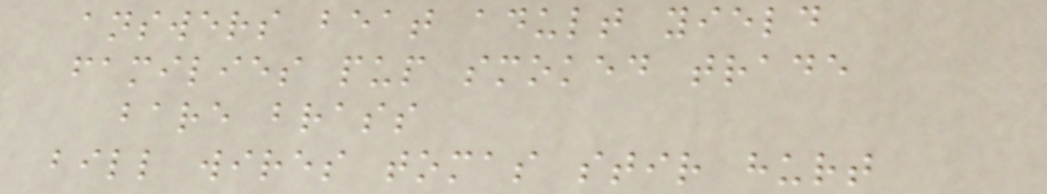answers beat adult yield
families pup smoked trade
bare brass
bill wires tomas stir hurt
